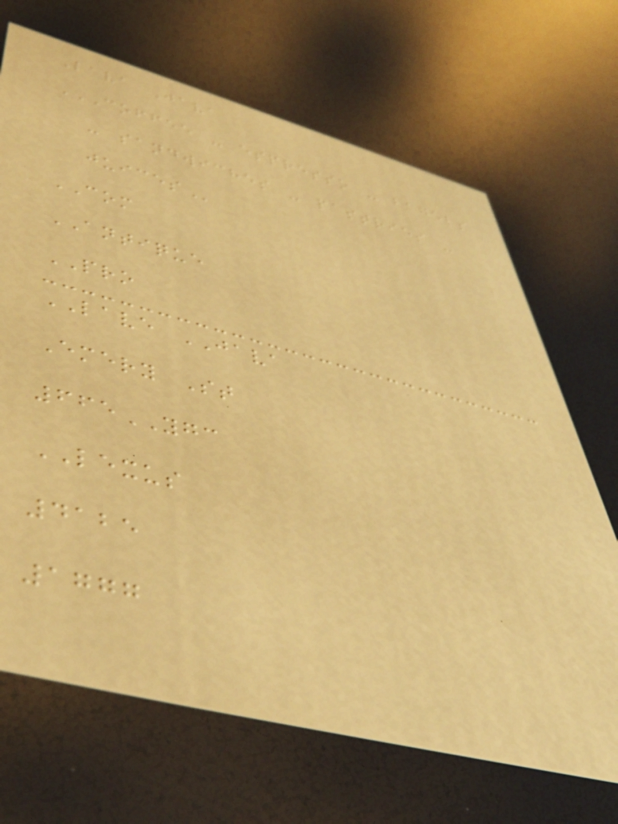Lava Java
COFFEE - ESPRESSO - BAGELS
- SANDWICHES - PASTRIES -
JUICES
COM
ANTIQUE
PRO
LAVE JAVA
Emery St
665YGC
LEXUS
4125
1777
